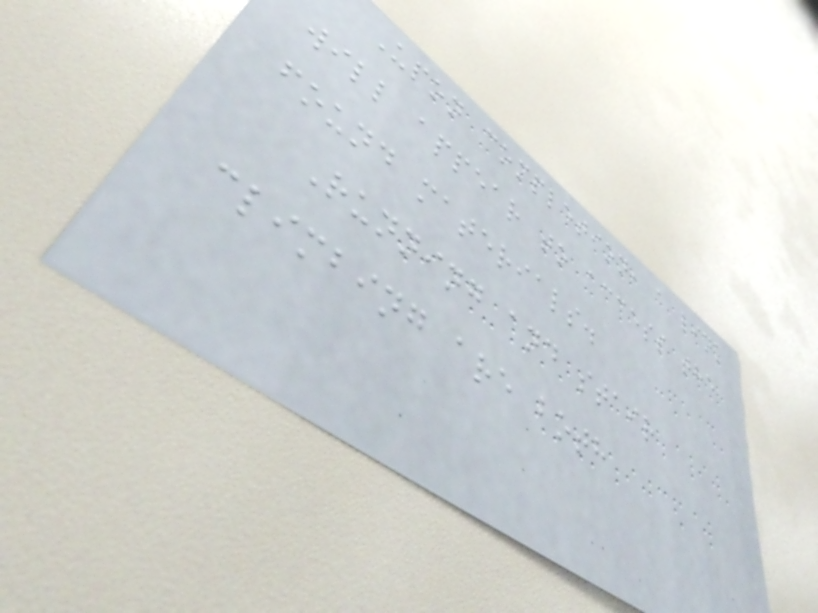Upon completion, a link
will appear to access the
found materials.
Running and stair
climbing are both
